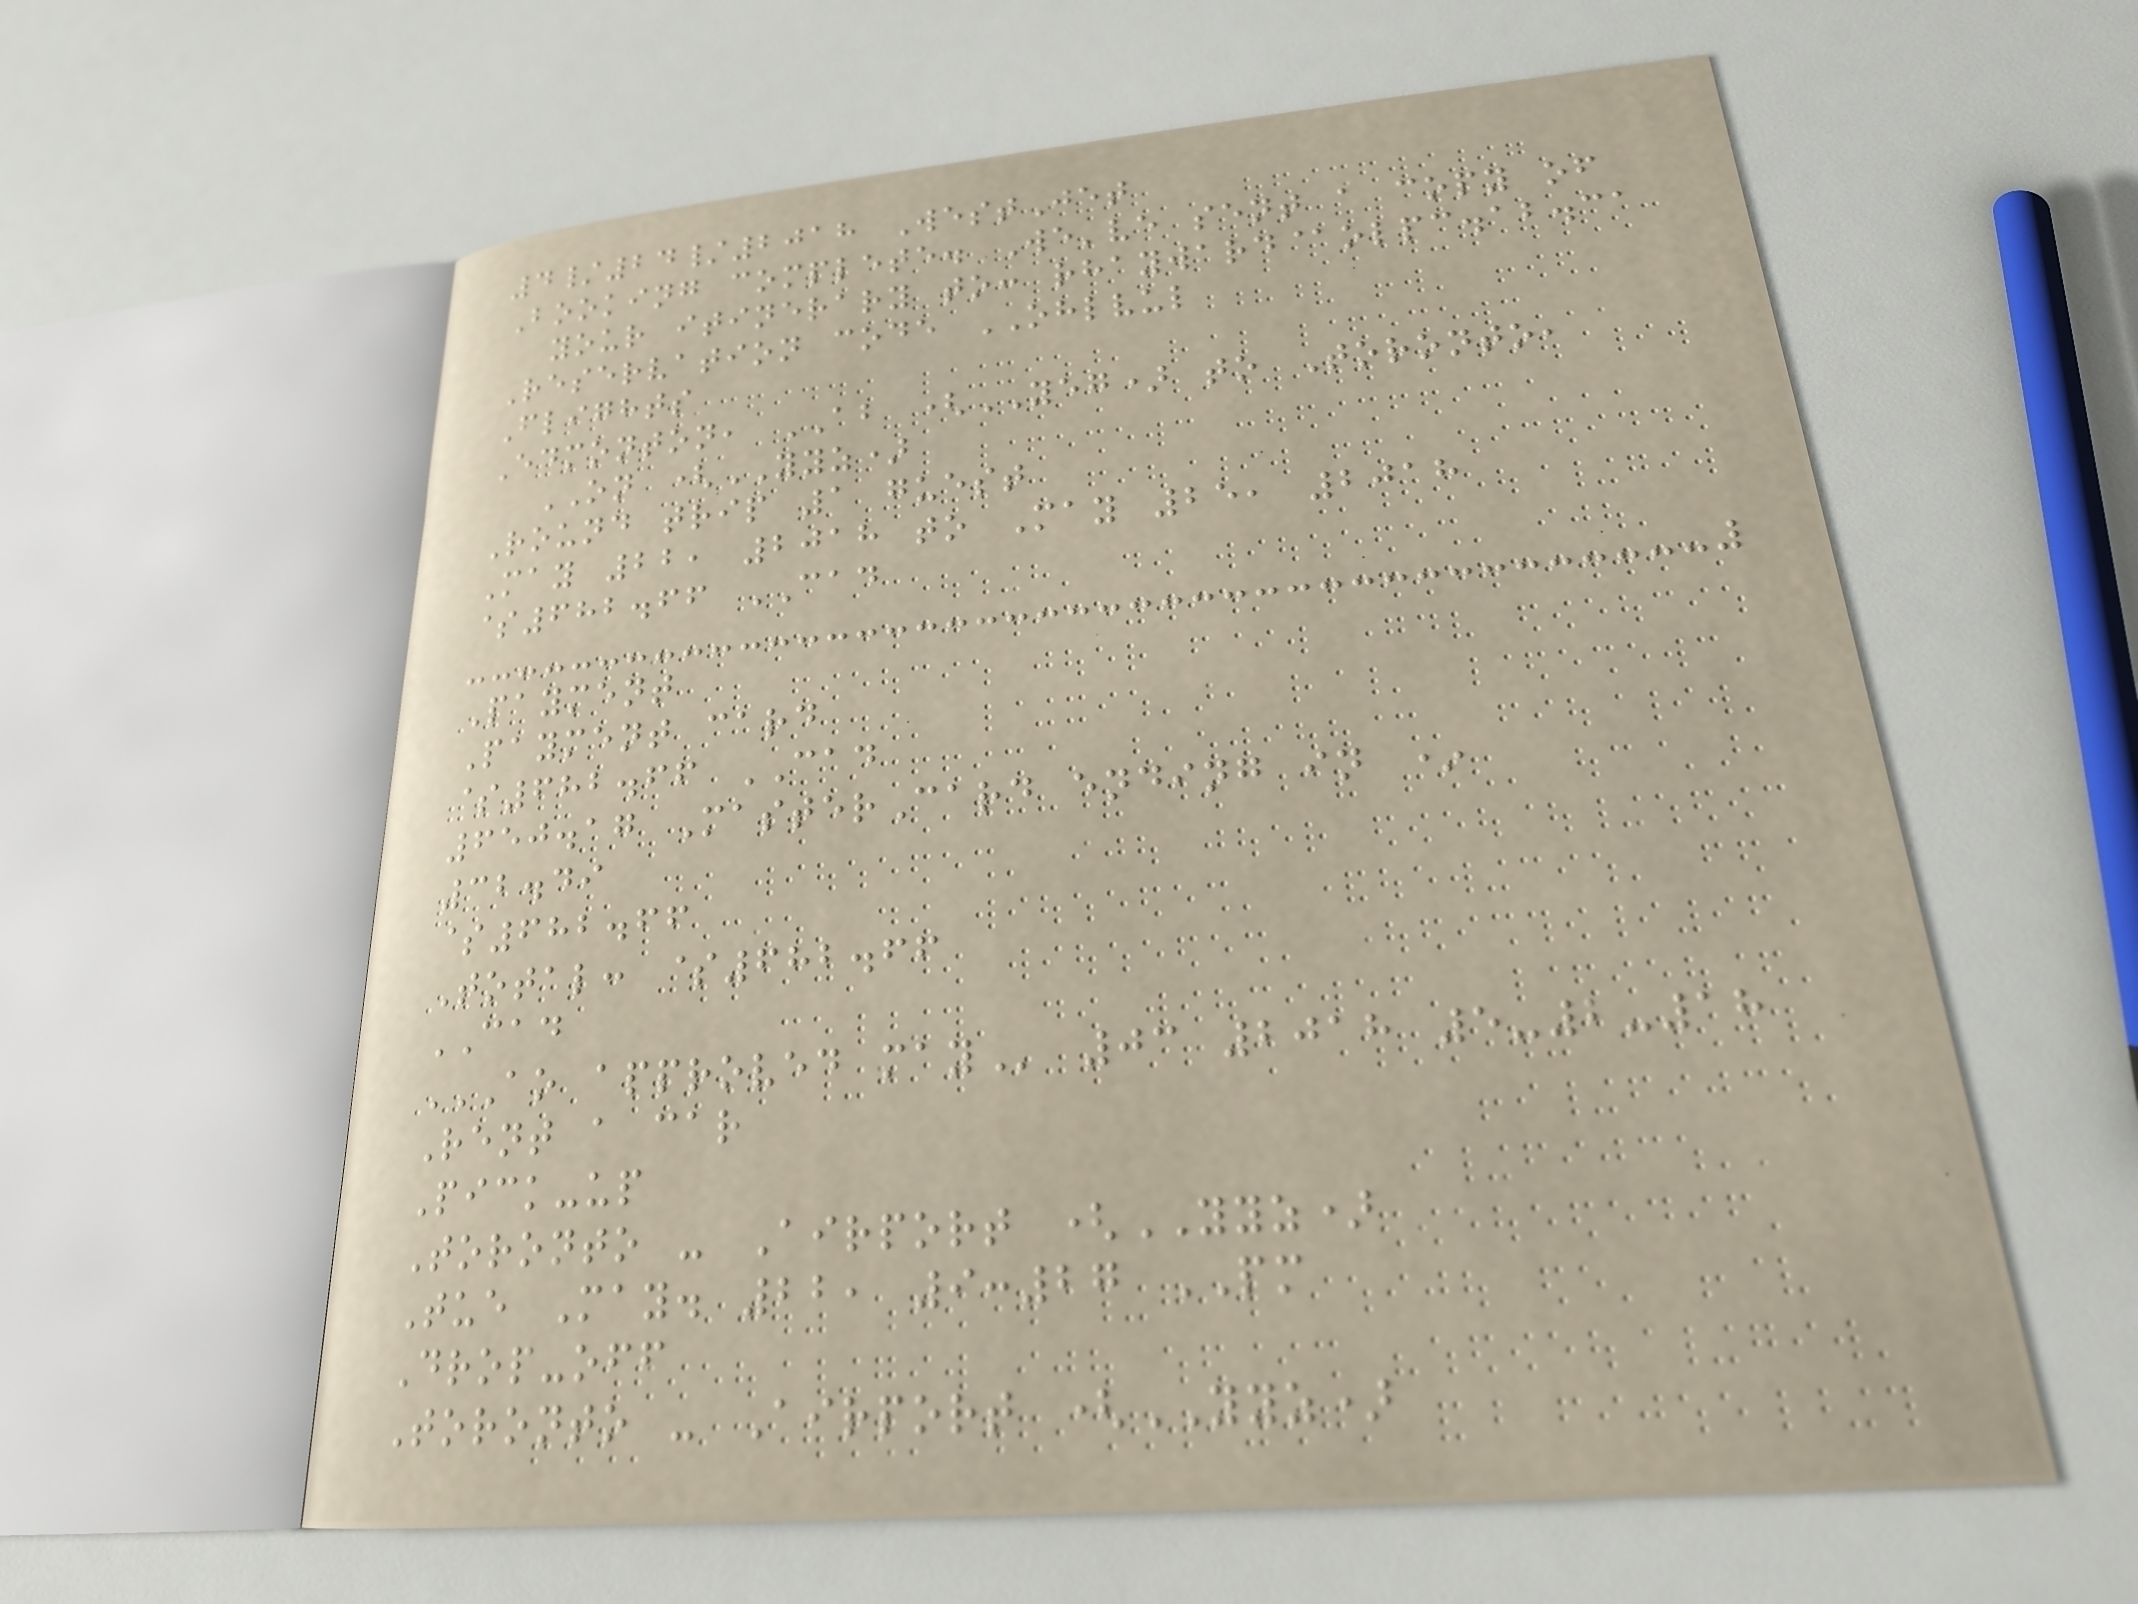4/24/2018 WestJet
Booking complete. We've sent a copy of
your itinerary to: rhayward@olpc.ab.ca
Reservation code OHLVUL
Flights
Edmonton, AB (YEG) to Toronto,
ON (YYZ)
Round trip 1 guest
May 22, 2018 to May 25, 2018
$682.66 CAD
Payment
Payment card
$682.66 CAD
650.17 MasterCard ending in *
32.49
$682.66
Total: $682.66
CAD
AO APPROVED MAY 03 2018 5-2-18
Rent a car
Pick-up
Toronto - Airport (YYZ)
Tue May. 22, 9:27 PM
Drop-off
Toronto - Airport (YYZ)
